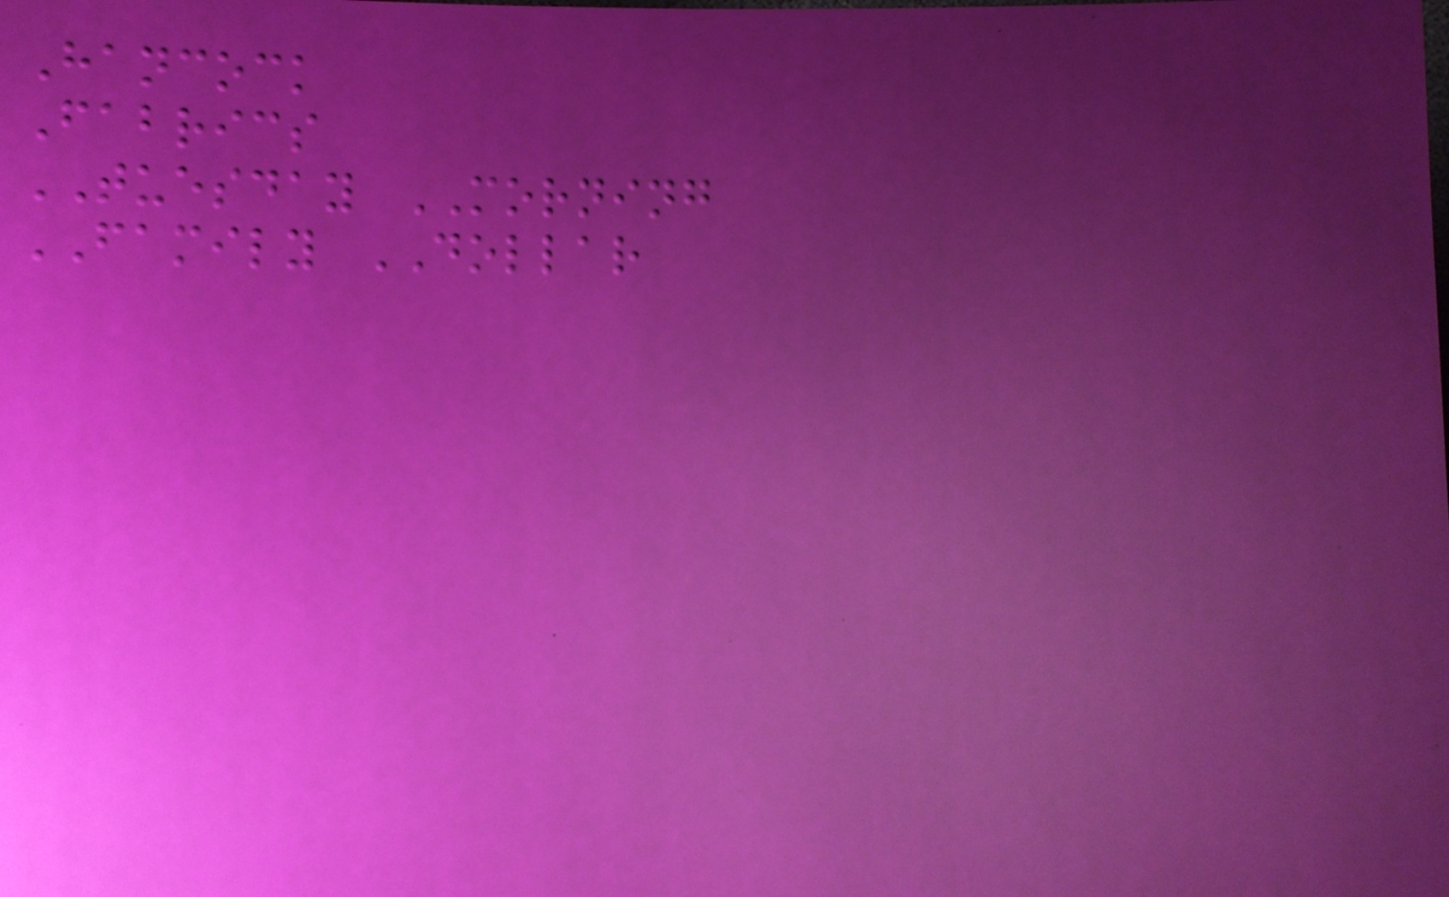Hancock
Fabrics
TUESDAY MORNING
FAMILY DOLLAR
